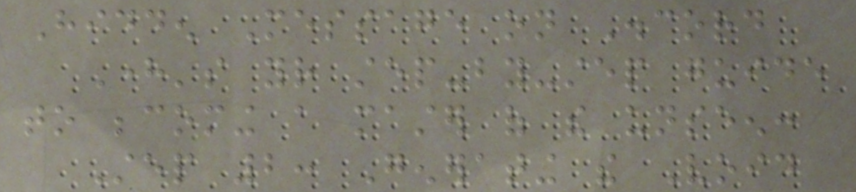Hidden Message on Discord
Here's your step-by-step guide
to becoming a master of the unseen:
Step 2: Generating the Void
